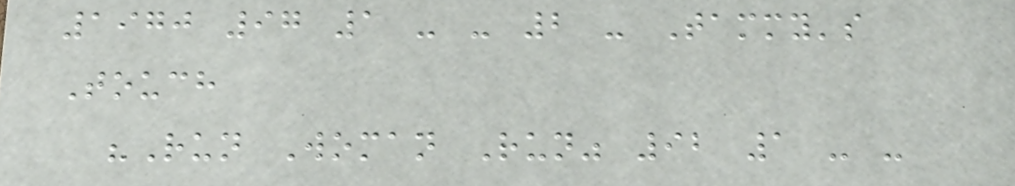1970 97 1 - - 2 - Tammy's
Touch
"Run Woman Run" 92 1 - -
